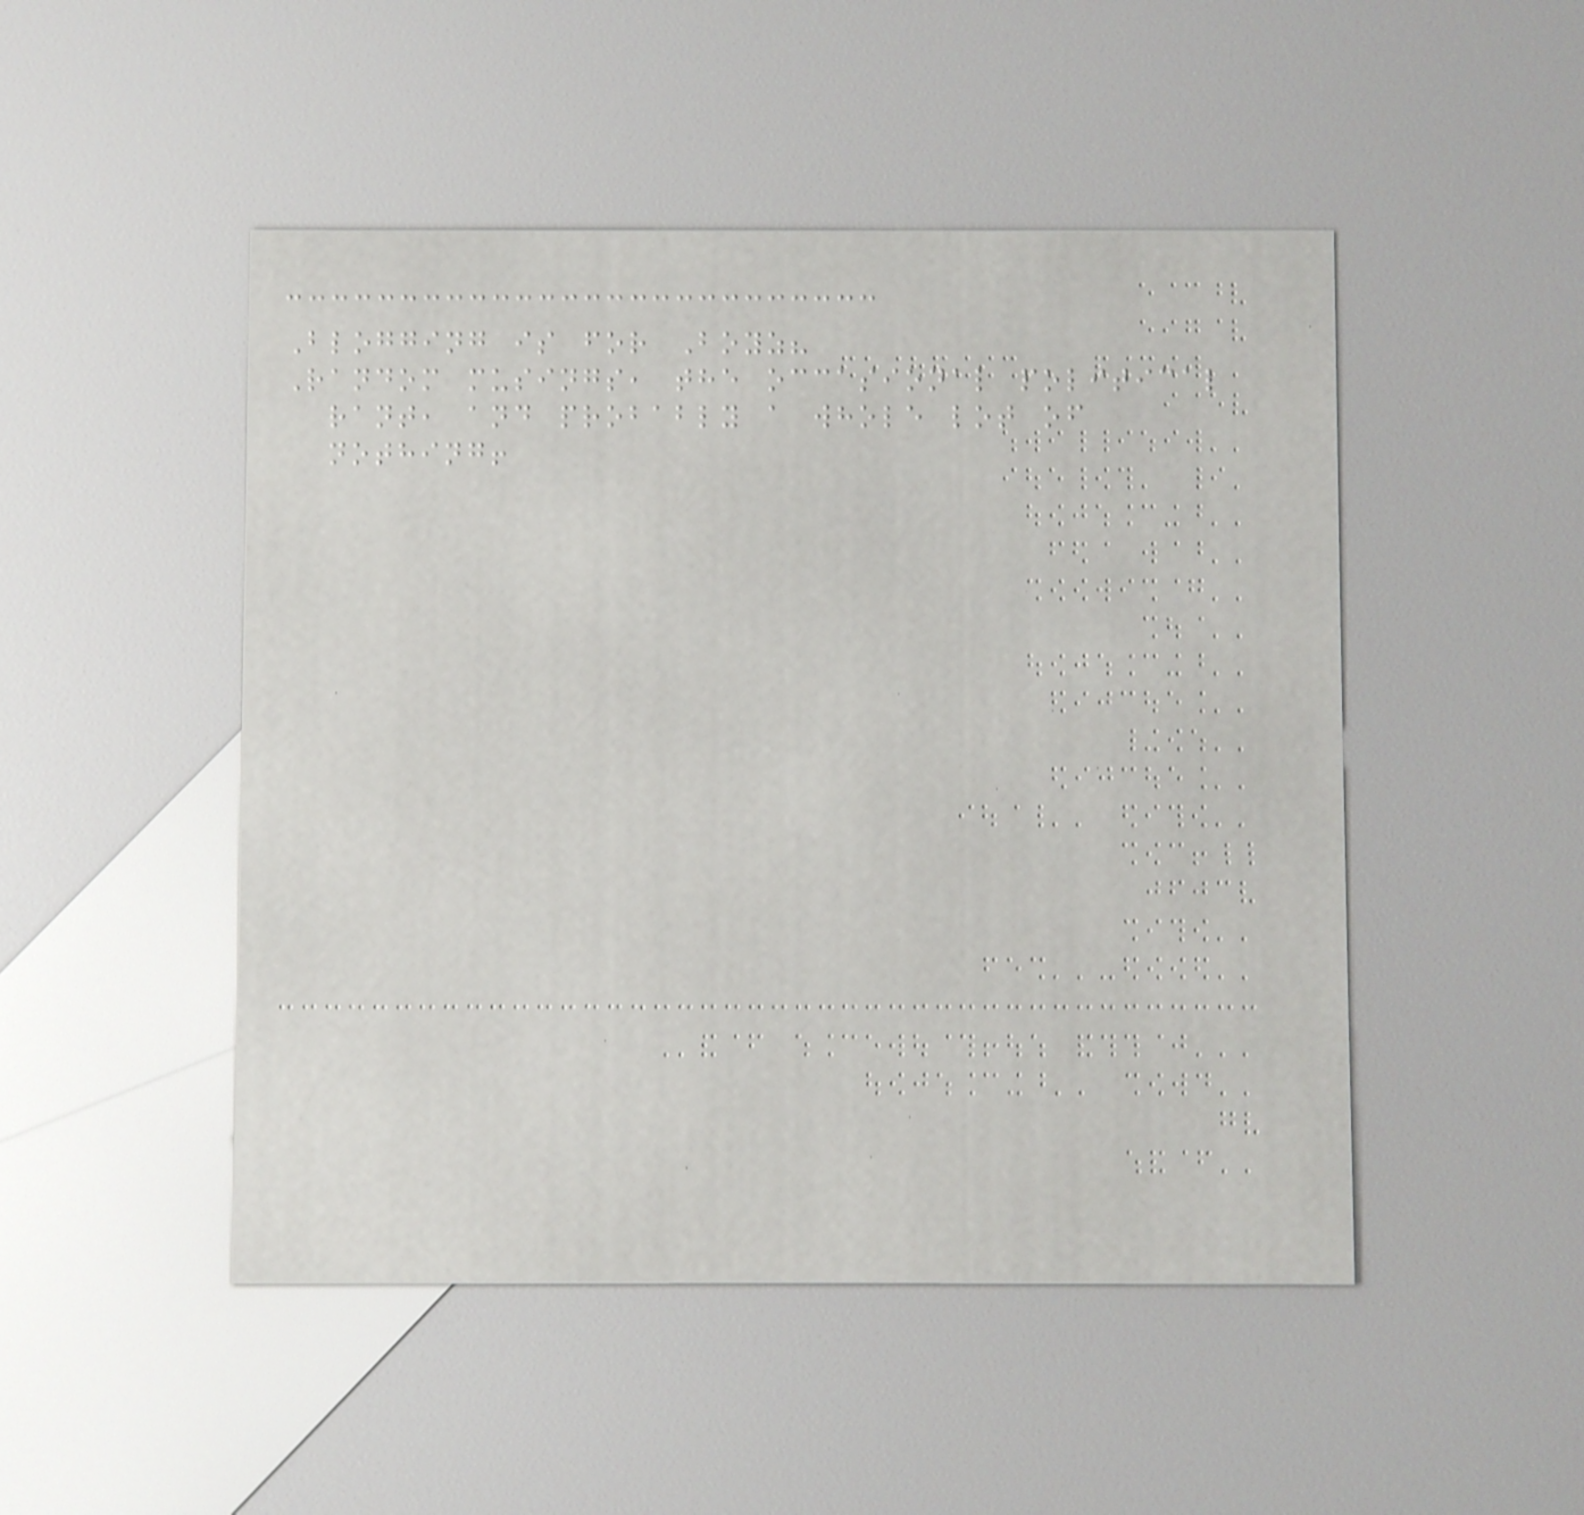Blogging is for Boyz?
Random musings, the occasional political
rant, and probably a whole lot of
nothing!
